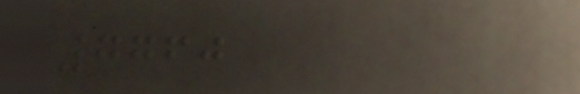7760
